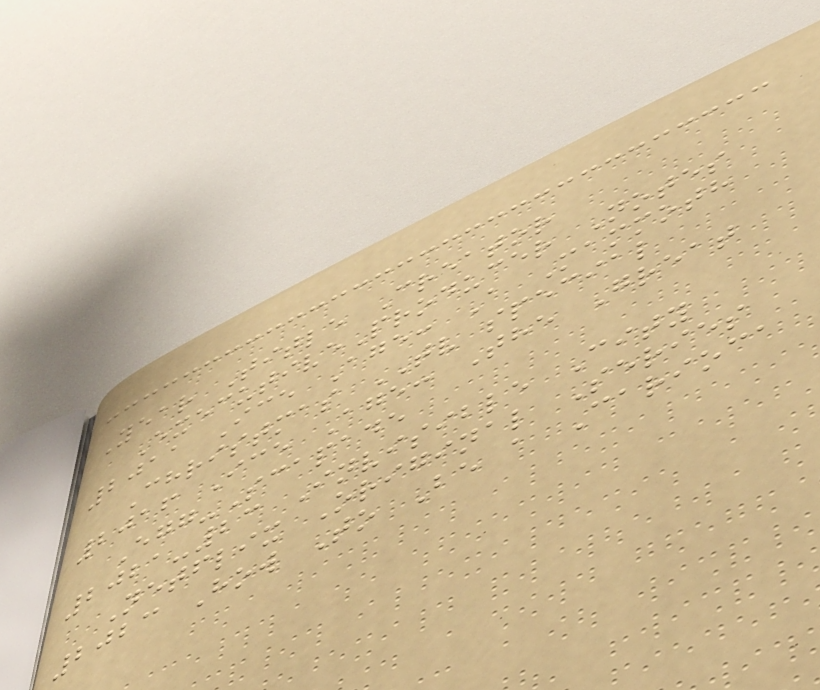Year Title Creator
ExecutiveProducer Notes
2011 Ice Age: A Mammoth
Christmas TV special
2016 Ice Age: The Great
Egg-Scapade
2021-23 Invisible City
Netflix Original Series
2023 How To Be a Carioca
